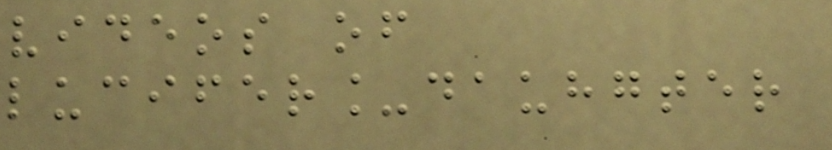videos of
lucifer_dauhgter
